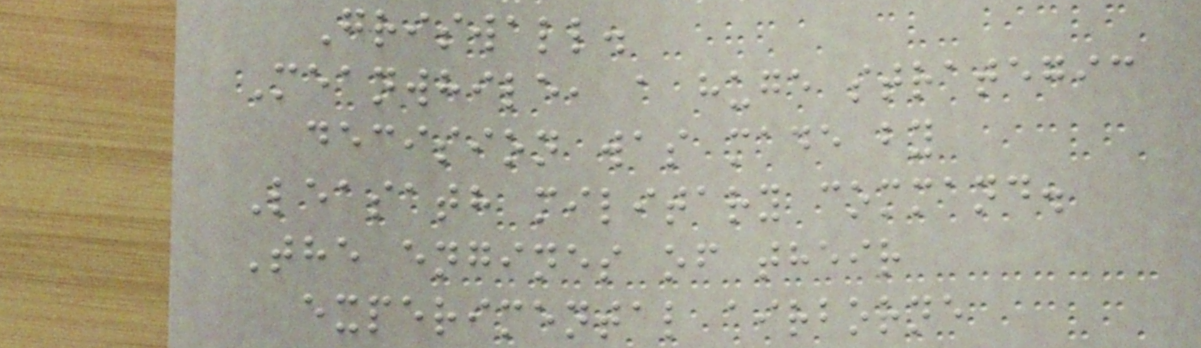Griswall.
Meanwhile, a huge strategic
decision was made by
Leasath military command.
The engines of their
experimental airborne
